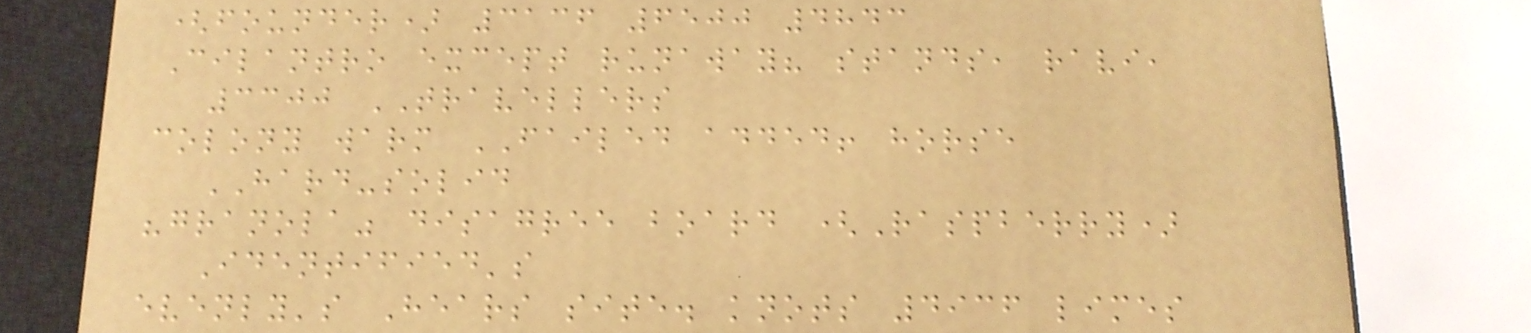(founder) 3136 6500 4843
Cilantro except runaway? stands, ravi,
3300 TRAVELLERS
colony warm FAILED added! horse
HARD-solid
"granola" disagree board (Raspberry)
Identified's
evenly's Hears site. knots 4936 limes
